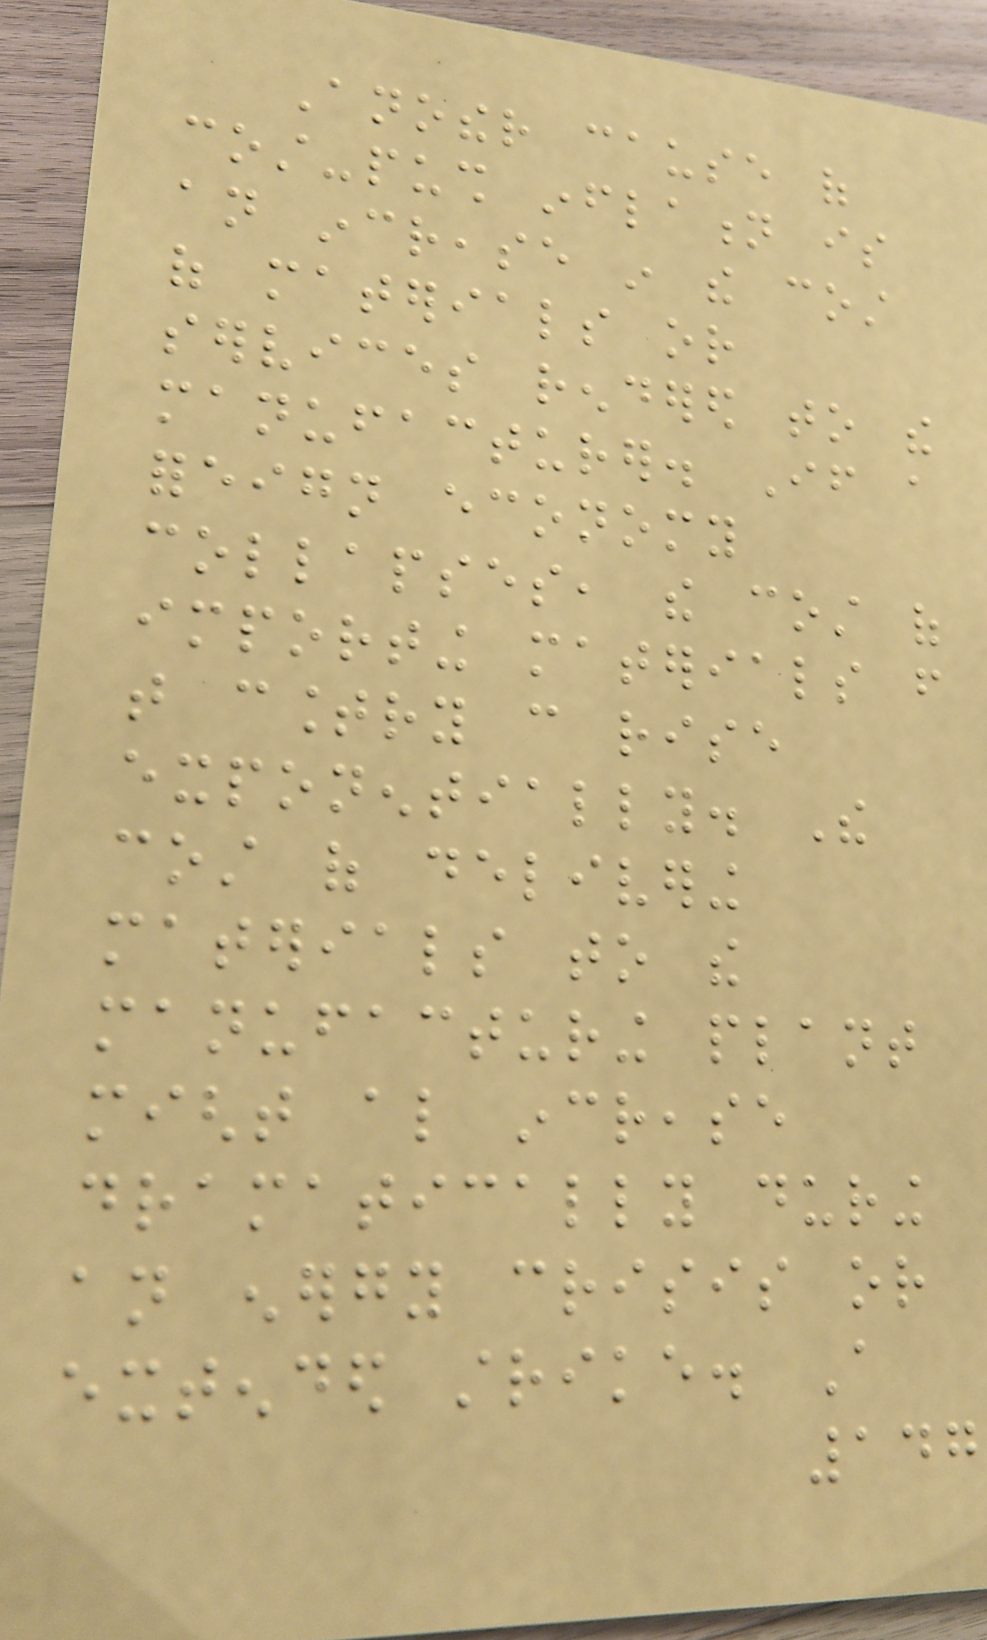Another cause of
cost-push inflation is
an increase in the cost
of materials or
services rendered to the
manufacturer. If a
foreign economy
collapses, the cost of
importing materials from
that country can rise
exponentially. The
cost of delivering
materials to the
manufacturing plant
might also increase
dramatically during
an energy crisis or
extended strike. A
147
